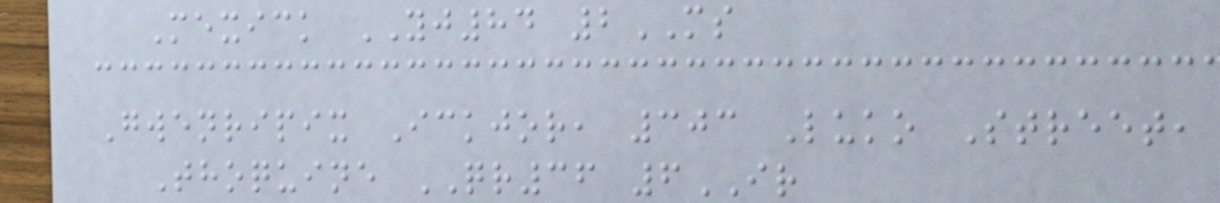Mexick YJ84 2MS
Gwenripix Ickjor, 303 Luko Street,
Thoquine QR36 6IR
